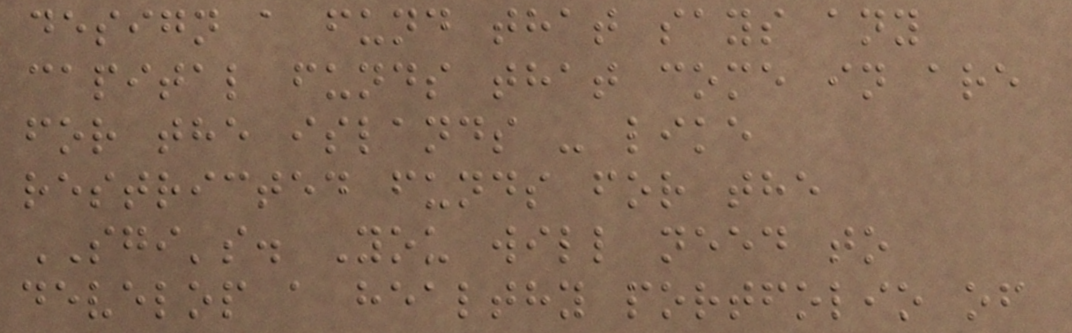design a fund that says any
capital funds that come in are
for the islands - like
restricted funds for the
SGI's. You will need to
develop a healthy portfolio of
